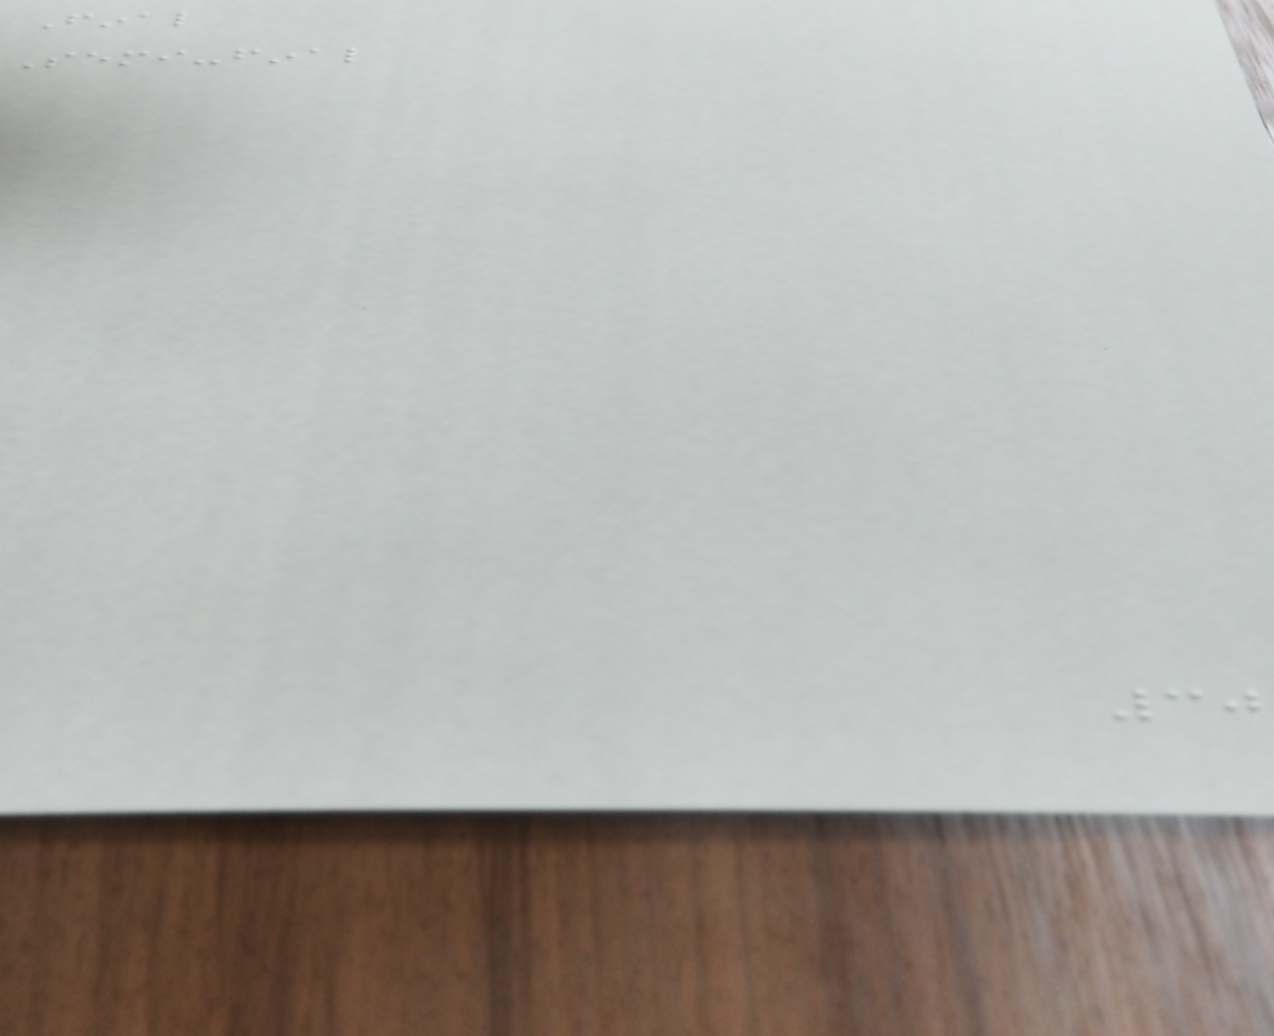Final
Semi-final
30
